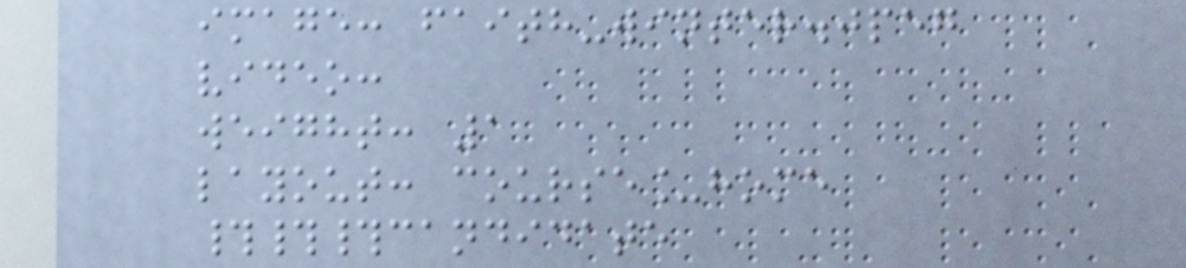image: faith-winter.jpeg
video:
weight: 1
layout: course_home
###candidate
